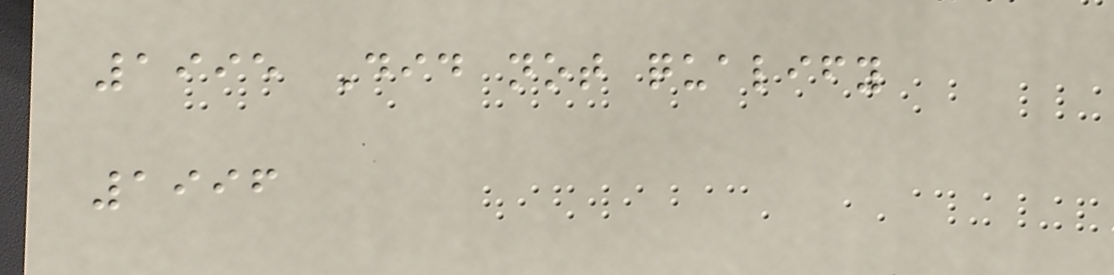1995 Did not qualify
1996
